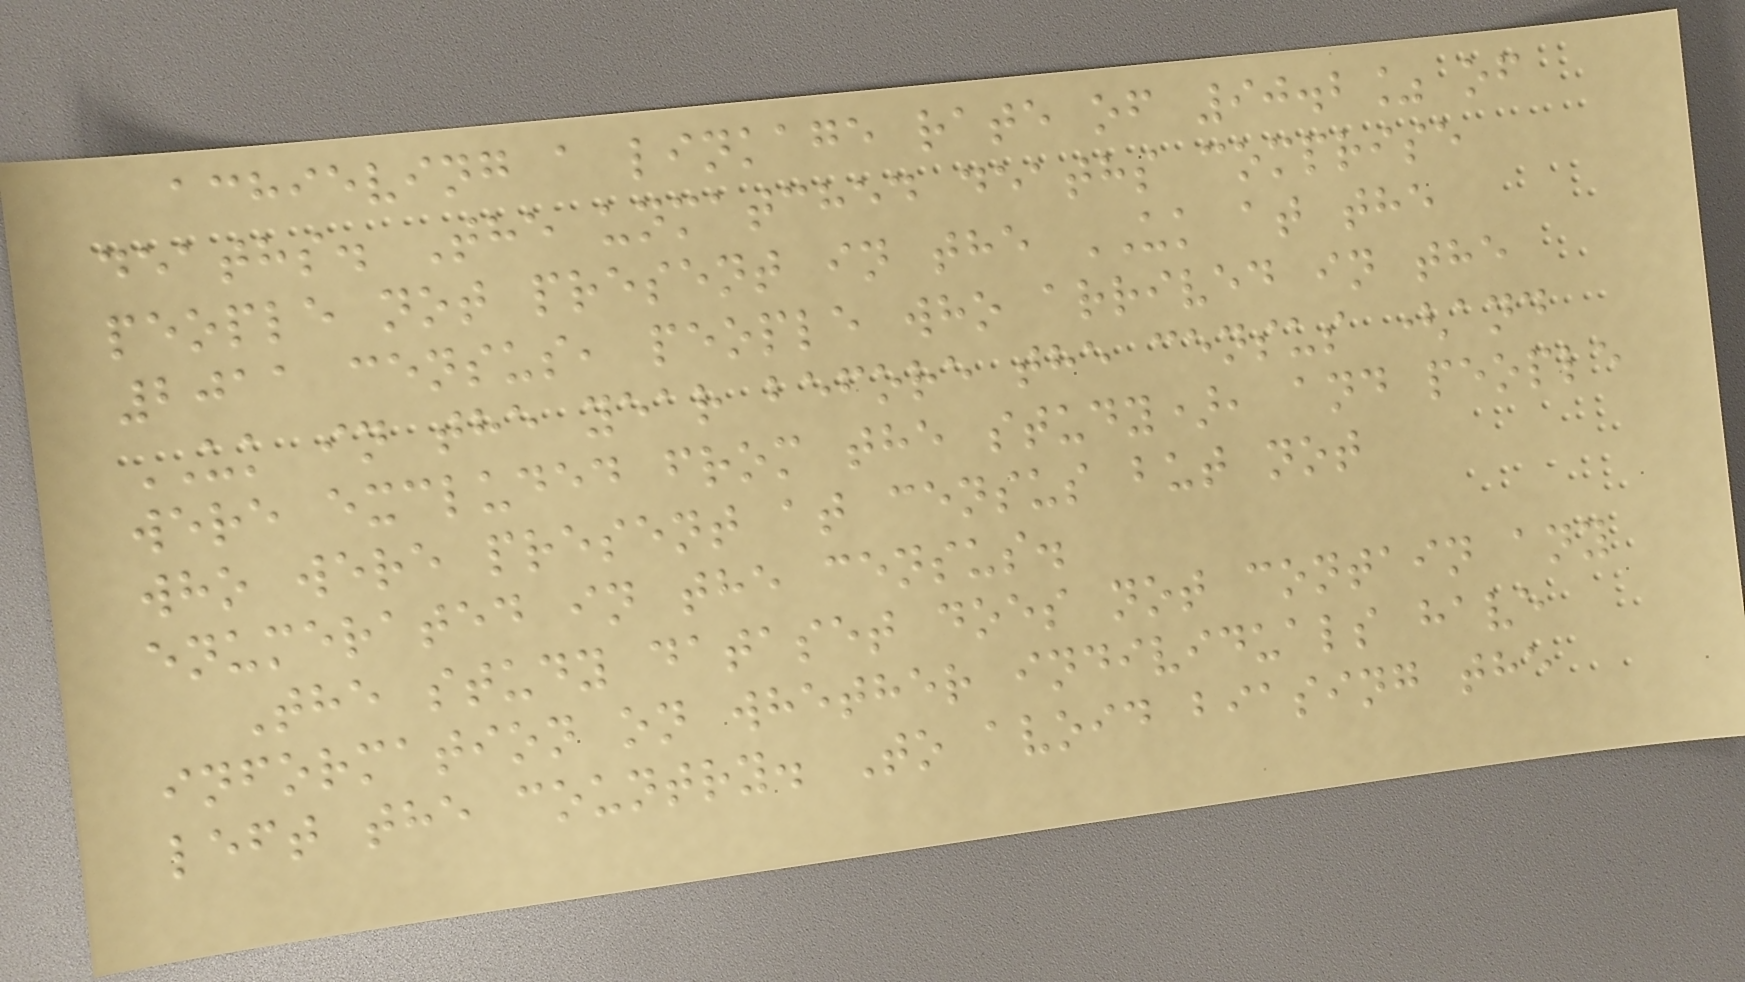achieving a linkage rate of 90.2% of
deaths. The unmatched deaths comprise
people not present in the UK at the
2011 census, people who arrived in the
UK in the year before the census (and
were excluded from the study), and people
who were present at census but not
enumerated in the census.
The study dataset does not contain any
information on whether individuals have
left the country. To avoid biasing the
